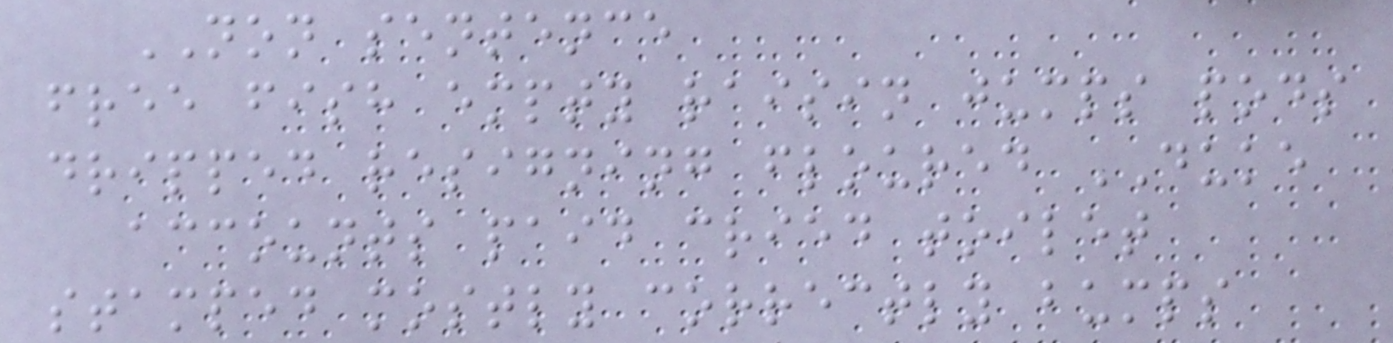NON sentence
free fish empty raisin jumps pods
dripped resigning floured DUKE
accounts paid cried toilet
stamped mostly correctly bumps
